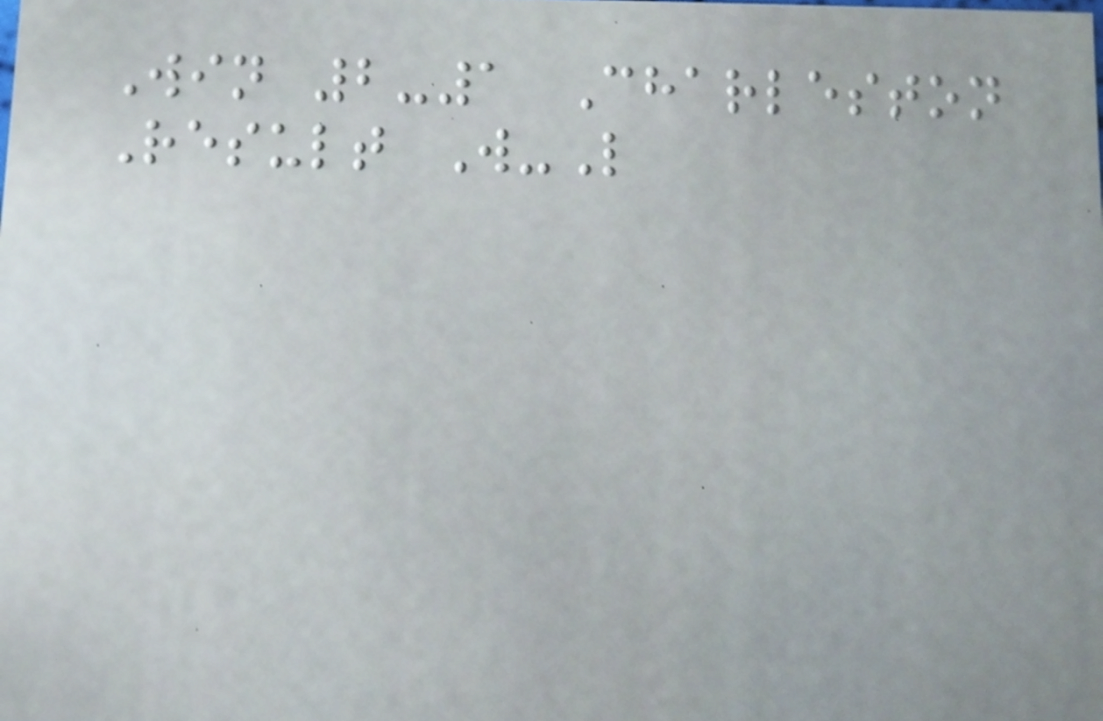Win 2-1 Charleston
Result W-L
